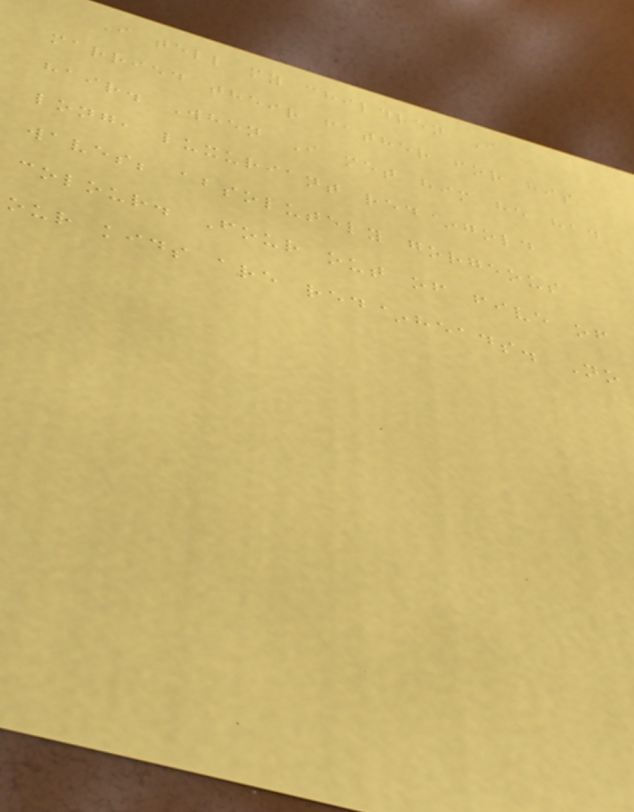I tell my children I
married their father for his
hair. When I met him he had
long, luxuriant red~gold
waves; absolutely gorgeous
colour. Four out of five of
our kids are red~heads. No
